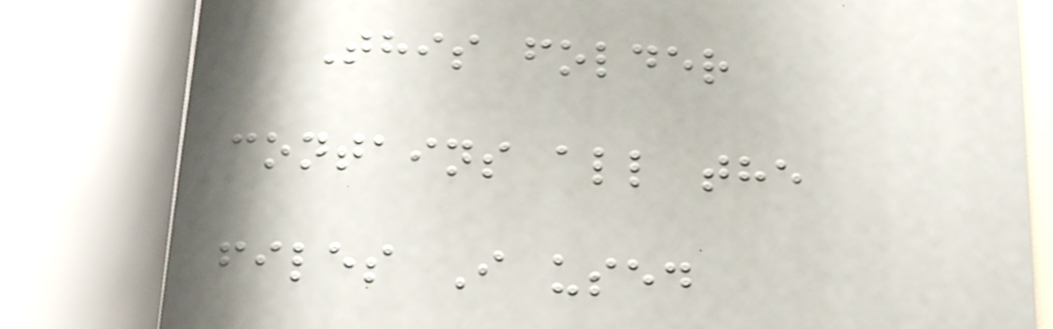This folder
contains all the
files I used
